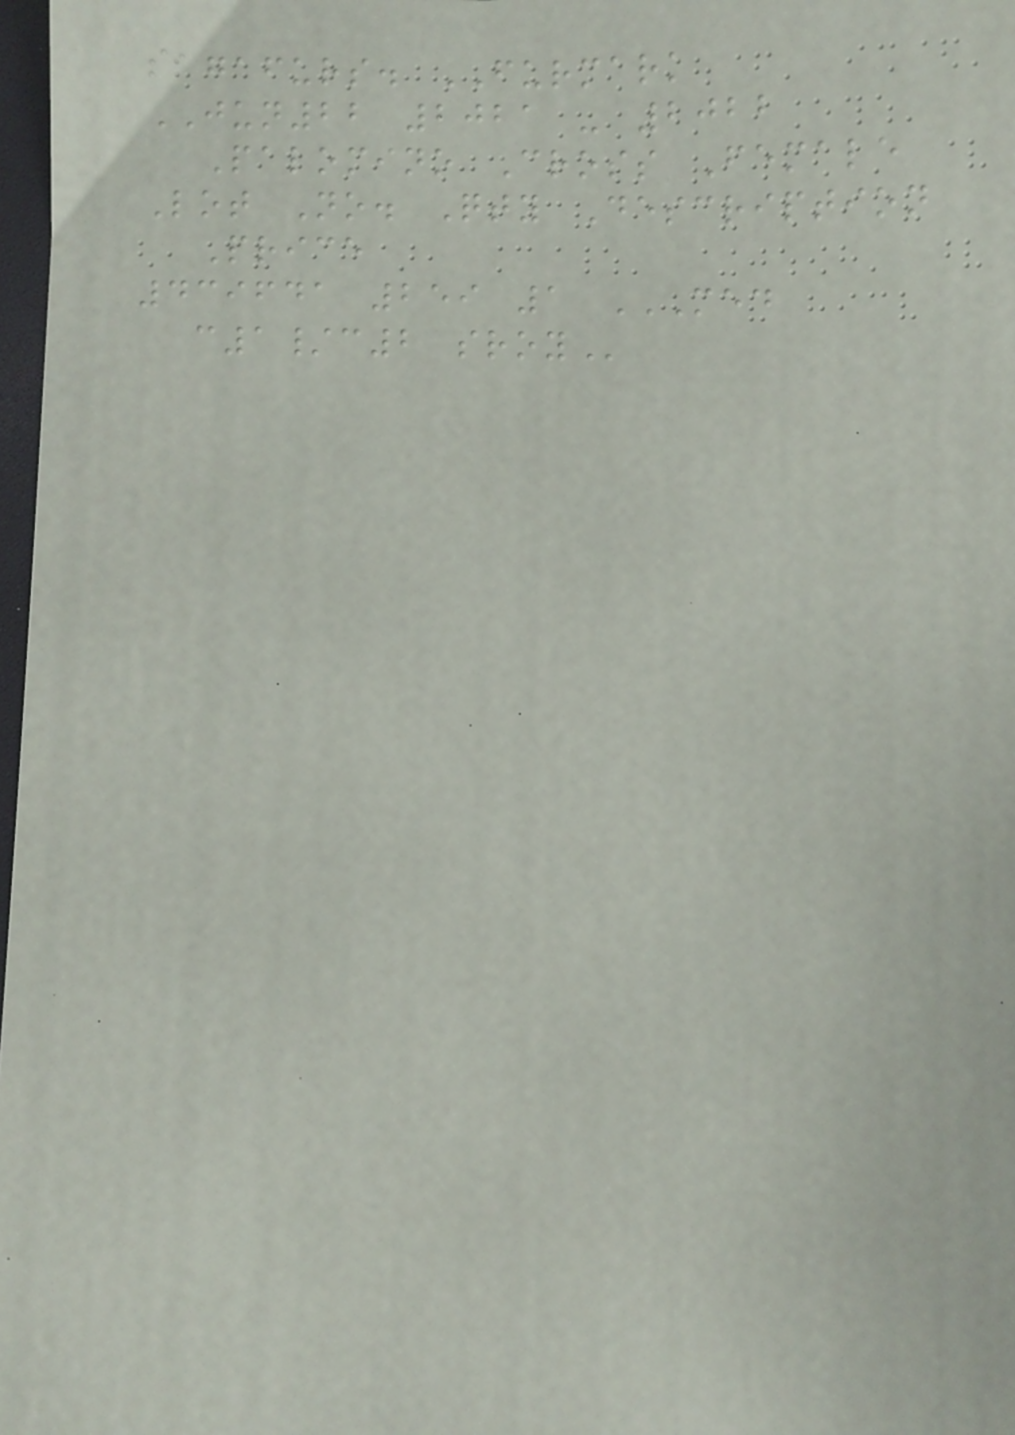sagafurs. FURMARK
JUN22 2021 - 2022
Palomino Cross Female
Lot No. Qty Description
Price
439641 259 1 MED
C1/C2 SROY
